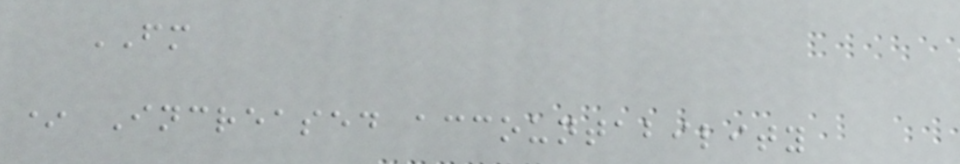FM
* Increased accountability
